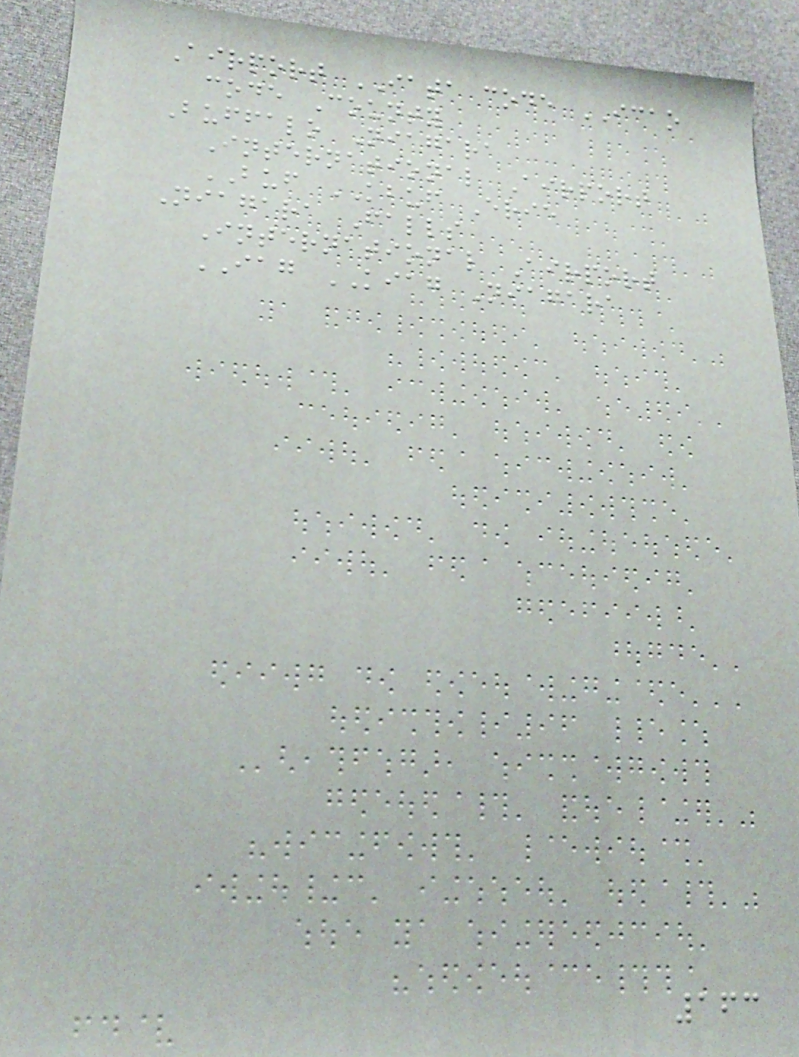Airport IATA code ICAO
code County
Buffalo Niagara
International Airport
BUF KBUF Erie
Niagara Falls
International Airport
IAG KIAG Niagara
163
